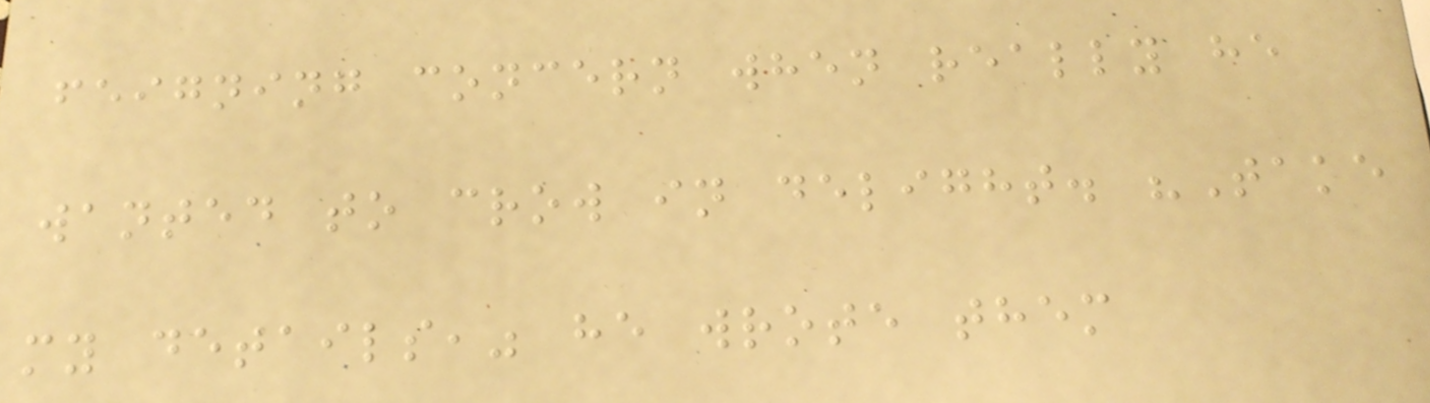feigning concern when really he
wanted to crow in delight. "Take
my details," he wrote them
